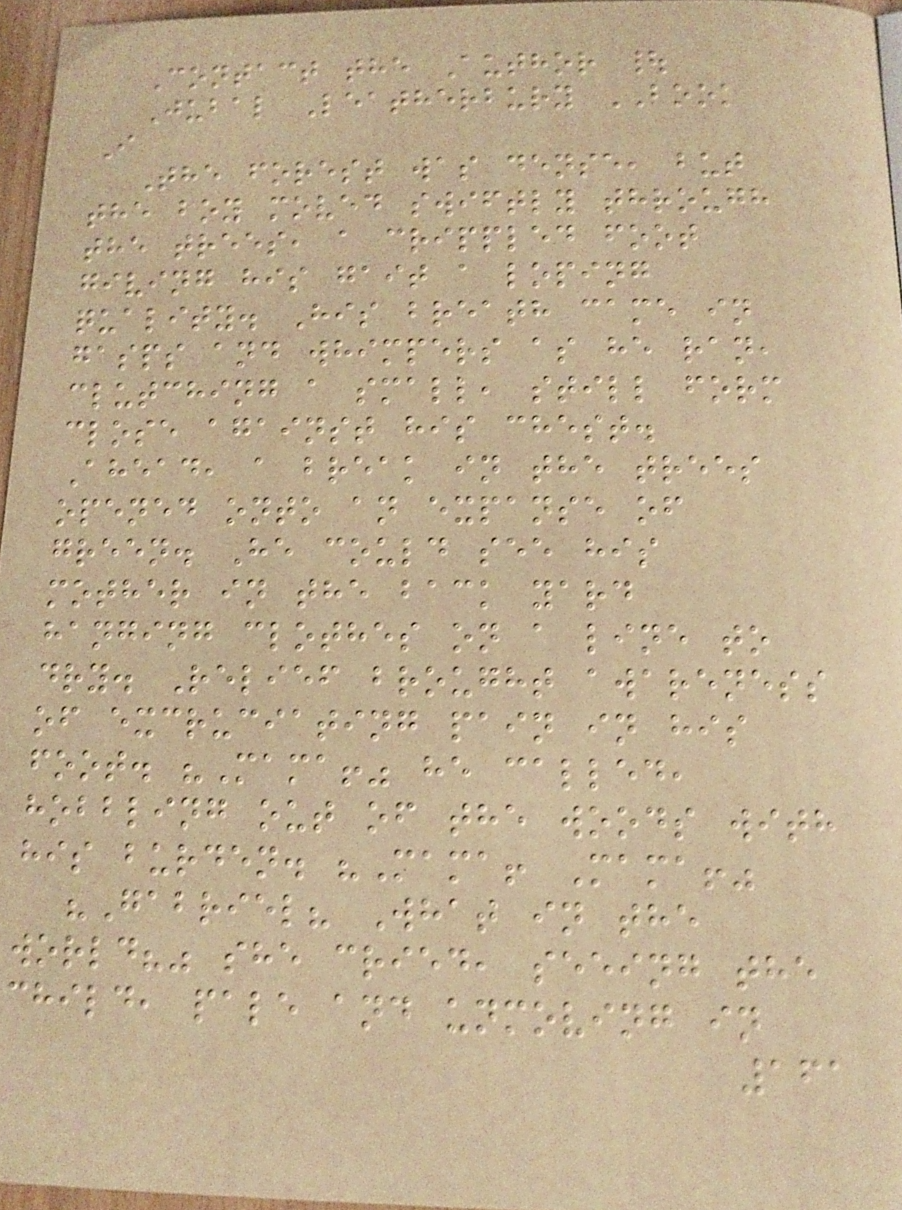Contact the Author |
Jubal Leatherbury BOOK
I
The forest was dense, but
the boy moved swiftly through
the trees, a crippled foot
giving his gait a loping
quality. His breath came in
gasps and whimpers as he ran,
clutching a small, still form
close against his chest.
Ahead, a break in the trees
opened onto an expanse of
green. He could see his
mother in the back yard
hanging clothes on a line to
dry. Relief brought awareness
of excruciating pain in his
foot. "Mama!" he called,
hobbling out of the woods with
his burden. "Mama! Mama!"
"Gabriel? What in the
world?" she cried, seeing the
child, pale and unmoving in
161
